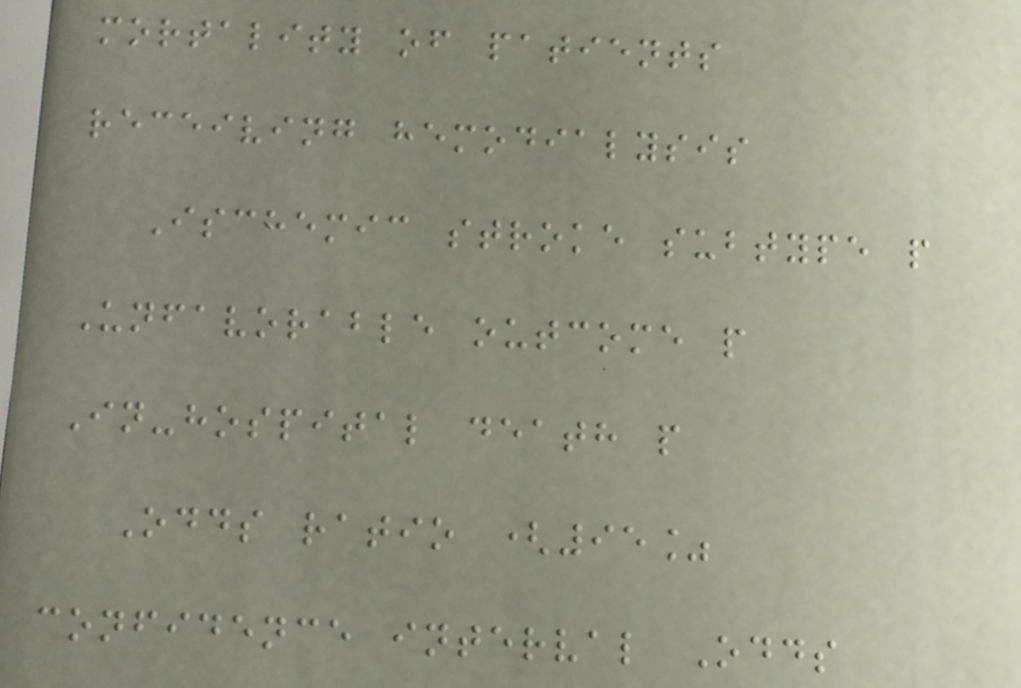mortality of patients
receiving hemodialysis
Ischemic stroke subtype p
Unfavorable outcome p
In-hospital death p
Odds ratio (95%
confidence interval Odds
